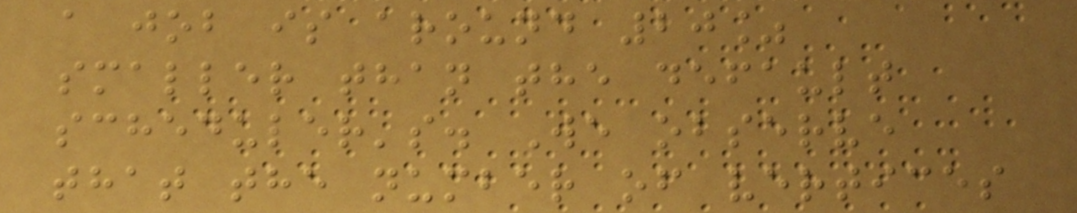a job is around 20%
smaller than the default
scheduler's. We observe
that the number of vertices
